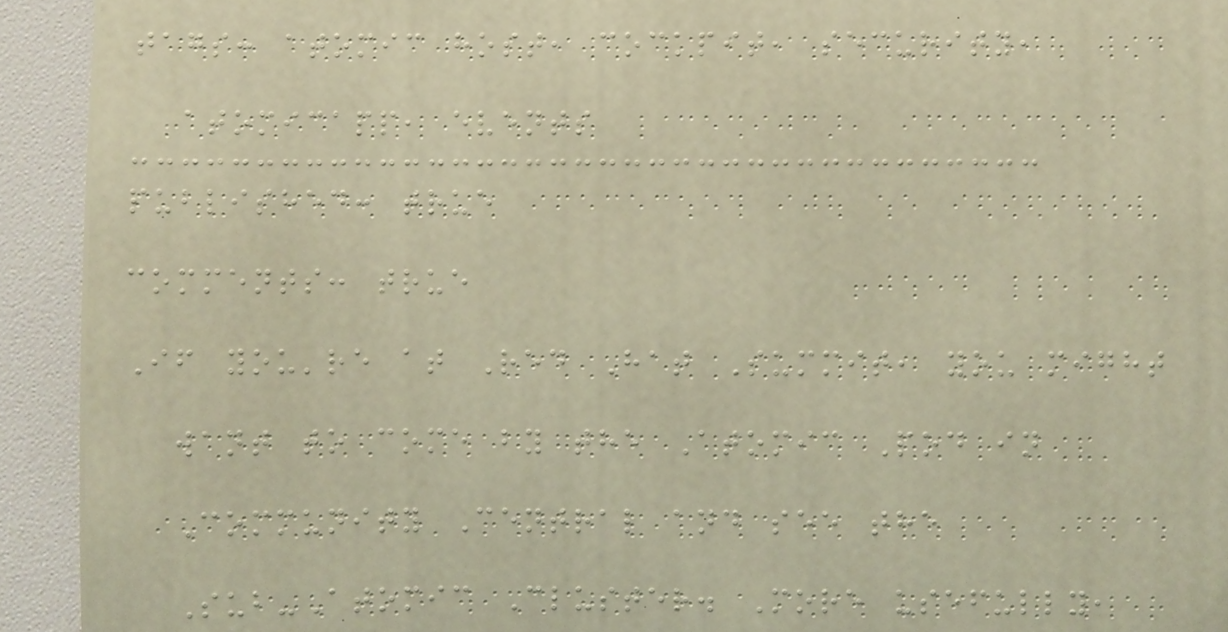tags: atomic host, cockpit, security,
atomicapp, events
published: true
comments: true
If you're at Red Hat Summit, you might
want to come by the Atomic Pod in
Community Central and see the
Sub-Atomic Cluster. More usefully,
